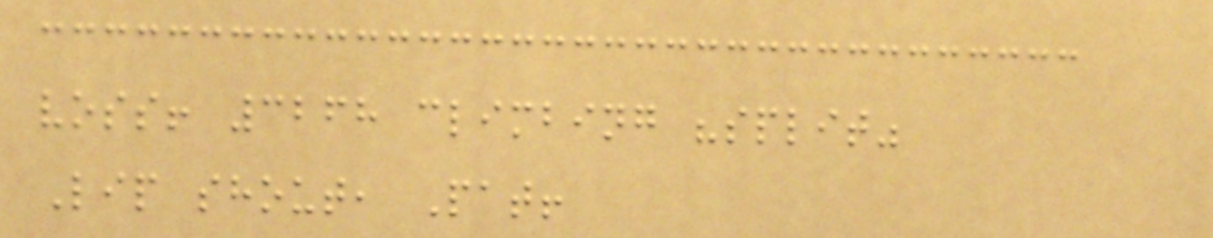voss! 3268 climbing "split"
Lip shout, Pat!
